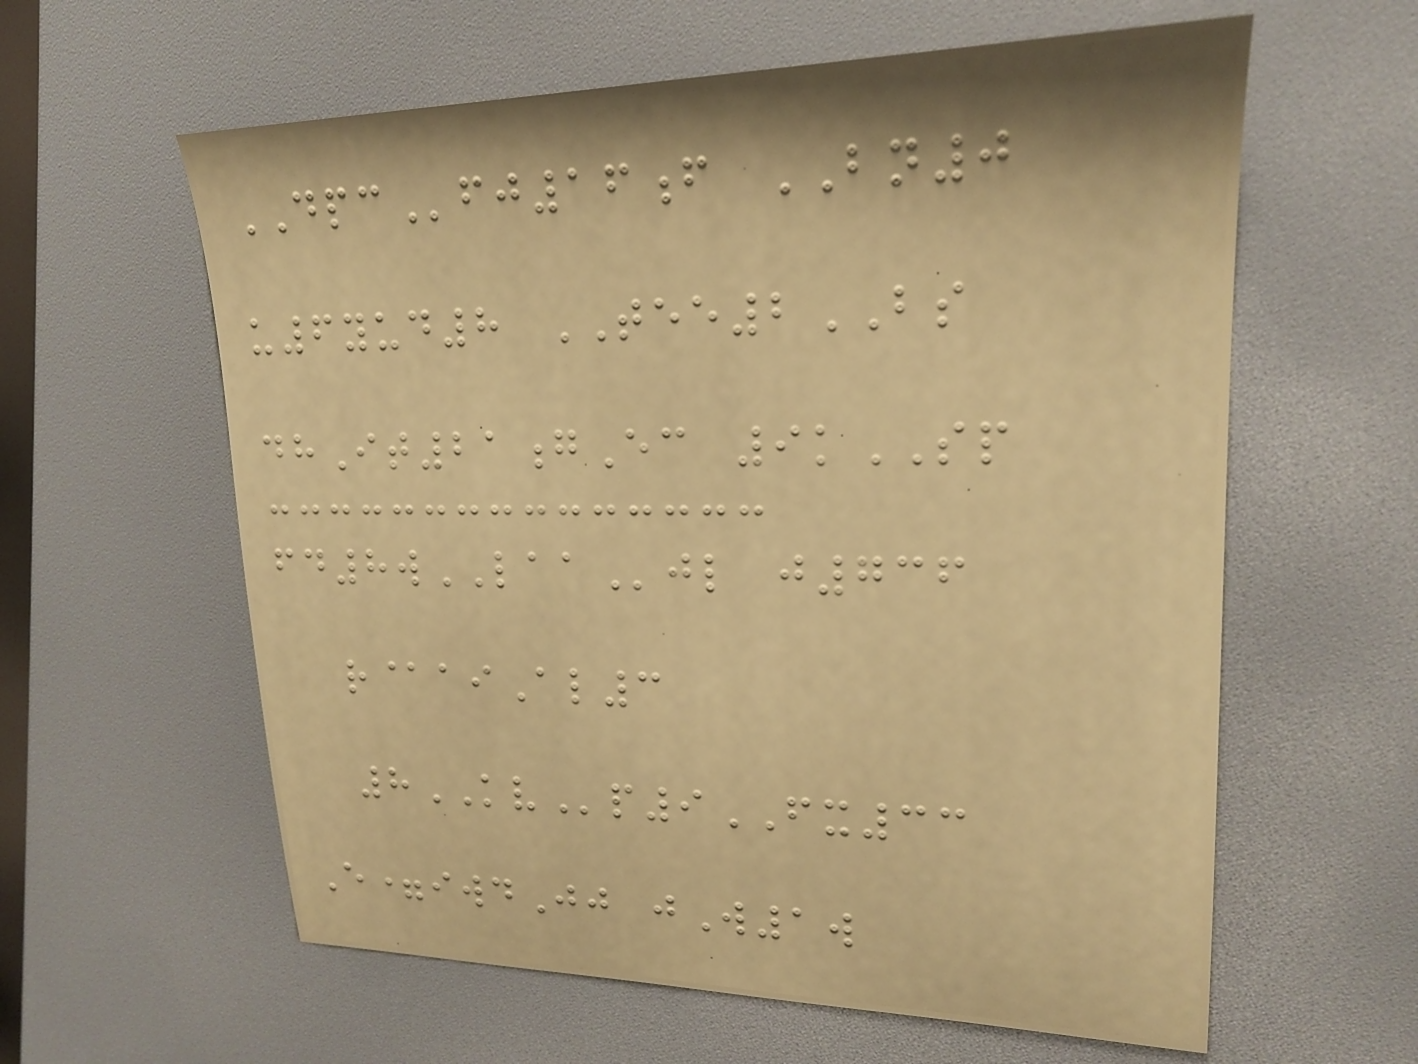DPCfj16f BN0
u6yud8 TEE2BS
dhIt21gEc 9kSP
fd8wLAAjl j736
r@aiAl3
8KVp9FX33
E=iwdJj jW1w
